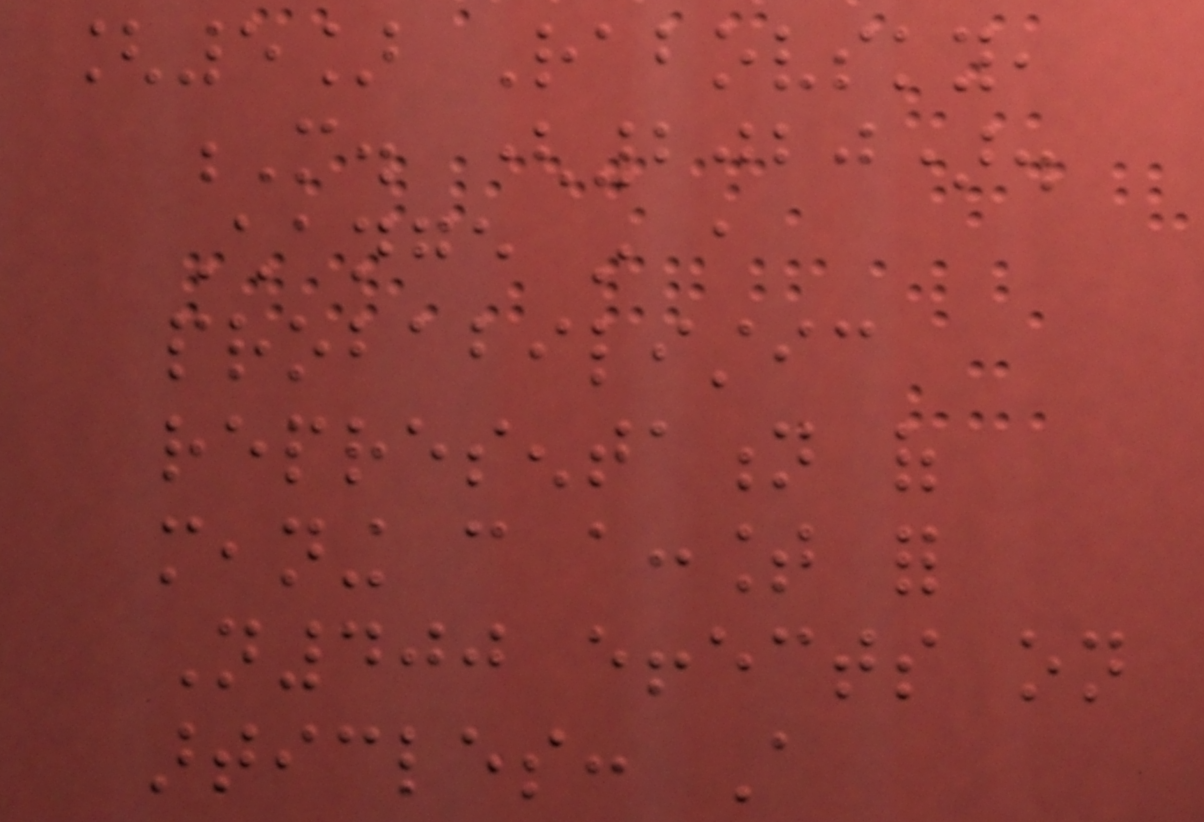[5] Rabovsky,
M. (2020).
Change in a
probabilistic
representation of
meaning can account for
N400 effects on
articles: A
